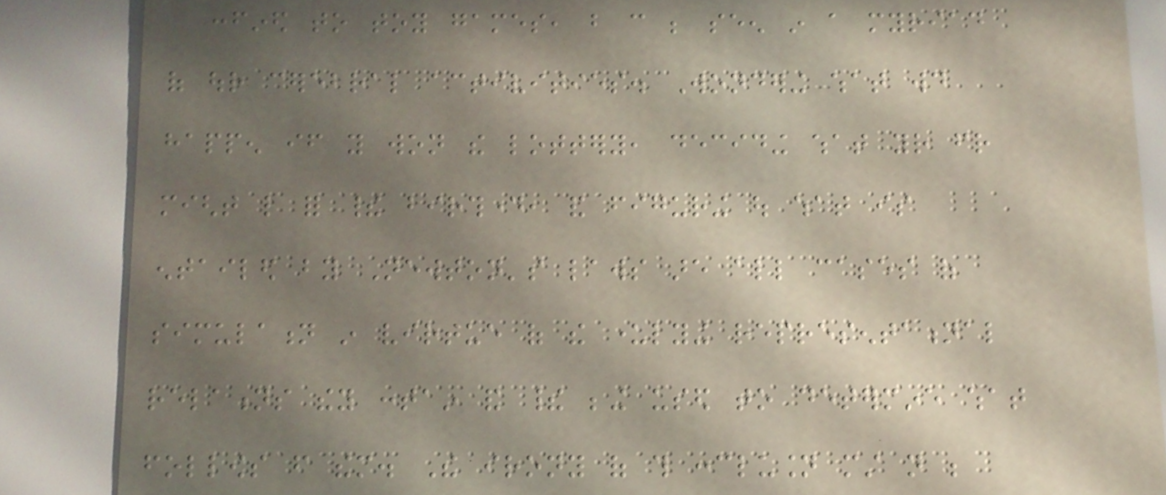confined to toy games, but can be seen in a myriad
of our cerebral activities. Wondering what would
happen if you won the lottery, deciding what your friend
might like for their birthday, and figuring out what is
entailed by Newton's laws are all cases of
simulation in virtue of the underlying representational
relations they contain and their being used to determine what
follows from them. The irony of this conclusion must not be
